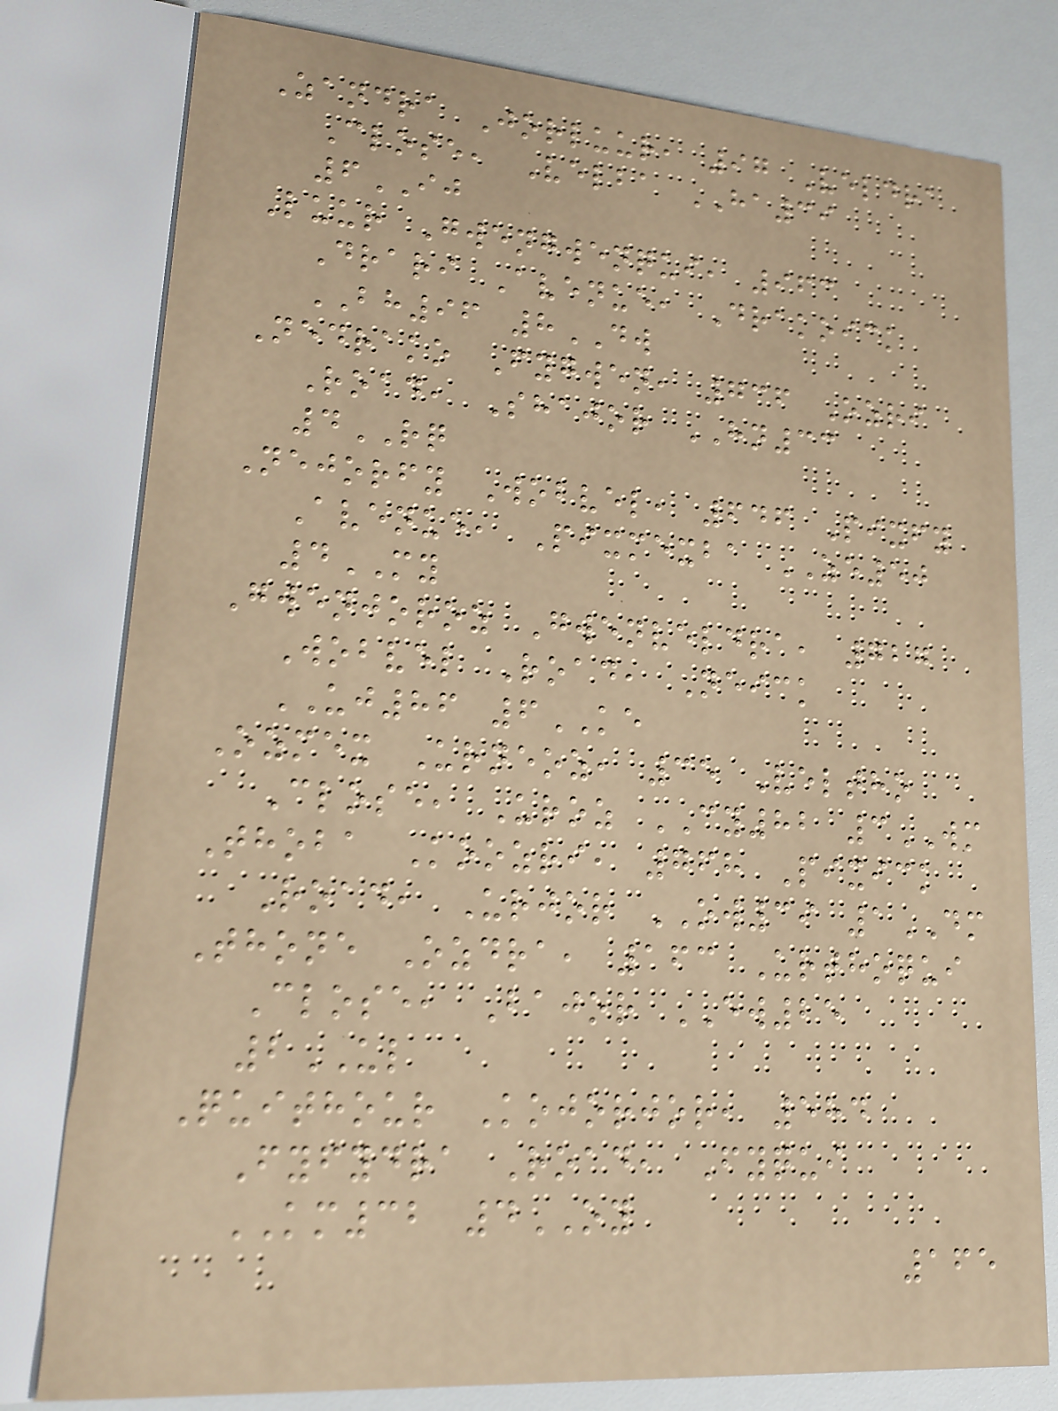Zandra Jorluur, 97 Veldra
Close, Velba HA39
6IJ
Luur Gwengwenqui, 963
Drari Avenue, Drakoick
BH96 8DW
Nedrako Fygwen, 736 Ozri
Road, Shajor HN33
4RQ
Nejorfy Wobvel, 646 Pixfy
Avenue, Pixmexba ZE50
4MY
Gwenjoroz Gwenveldra, 727
Wobvel Road, Neick
UJ86 6KE
Ozmex Urneoz, 35 Veltho
Close, Uroz CY82 3WM
Thoba Koozri, 768 Pixick
Road, Urjor OW39 1DM
Thone Ozdra, 163 Urthoqui
Close, Bajor EW25
2UL
Quithour Kojorjor, 584
Fyfydra Road, Fyqui
KM32 4OY
165
